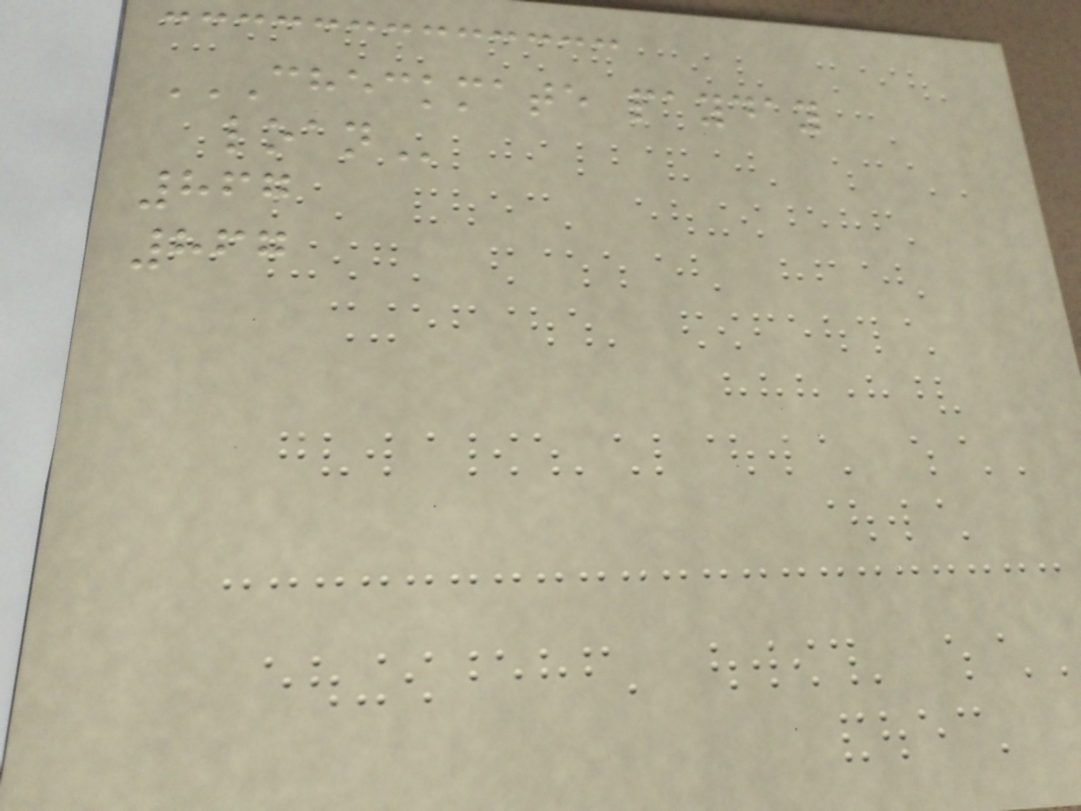CHECKMATE PAYDAY
LOAN
867
867
